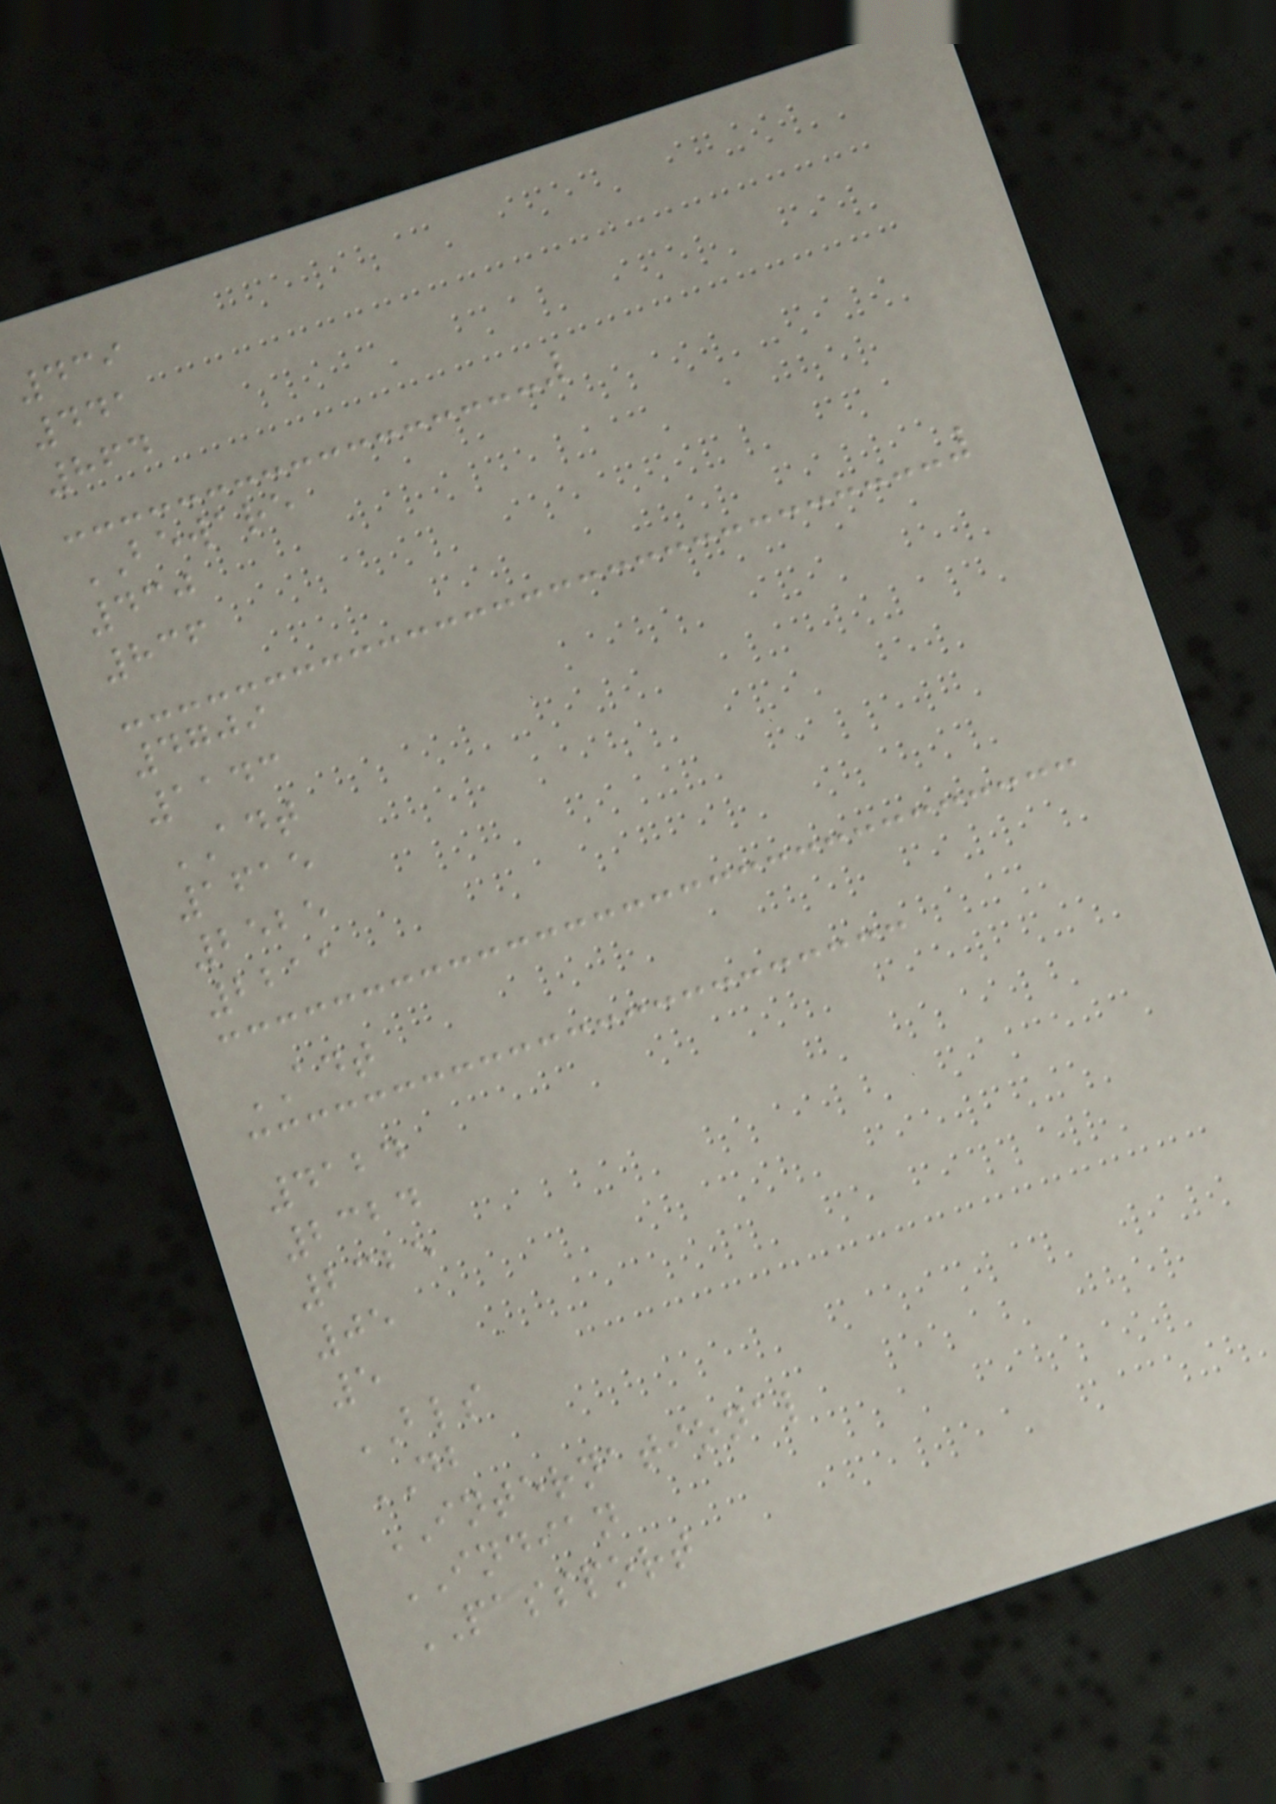439
441
864
BEWARE
430
836
4709
1143
ADT
1615
2525
2211
ADT
4124
2324
2325
05
5
BLS
DB
INTERNATIONAL
INDIAN
PASSPORT
